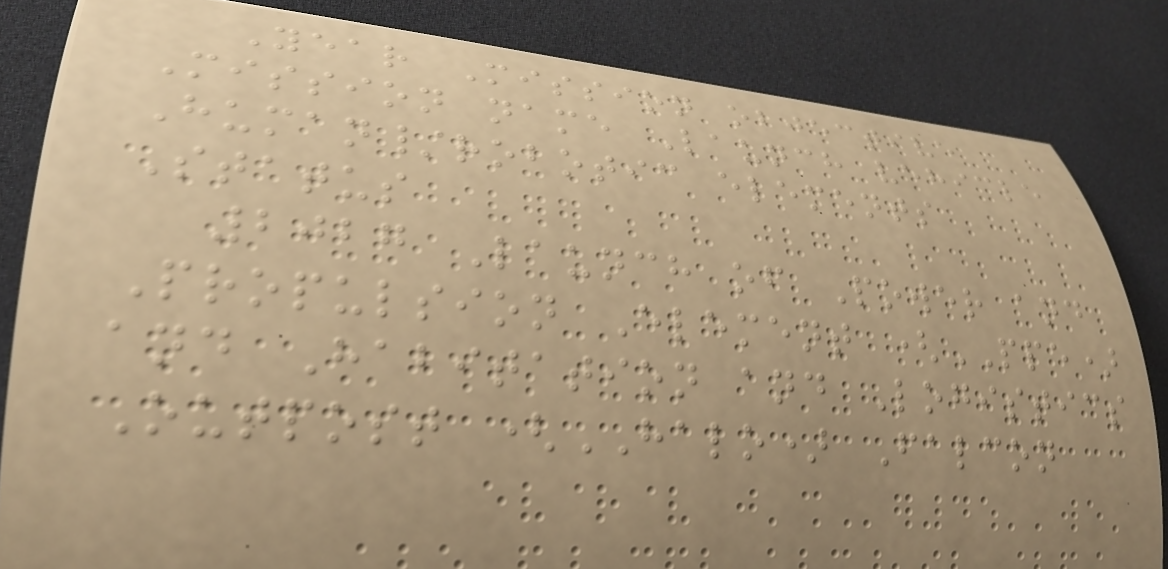Year Mission objective
Mission name Launch vehicle
Human/robotic elements
Status
2027 Launch of Power and
Propulsion Element (PPE)
and Habitation and Logistics
Outpost (HALO) Falcon
